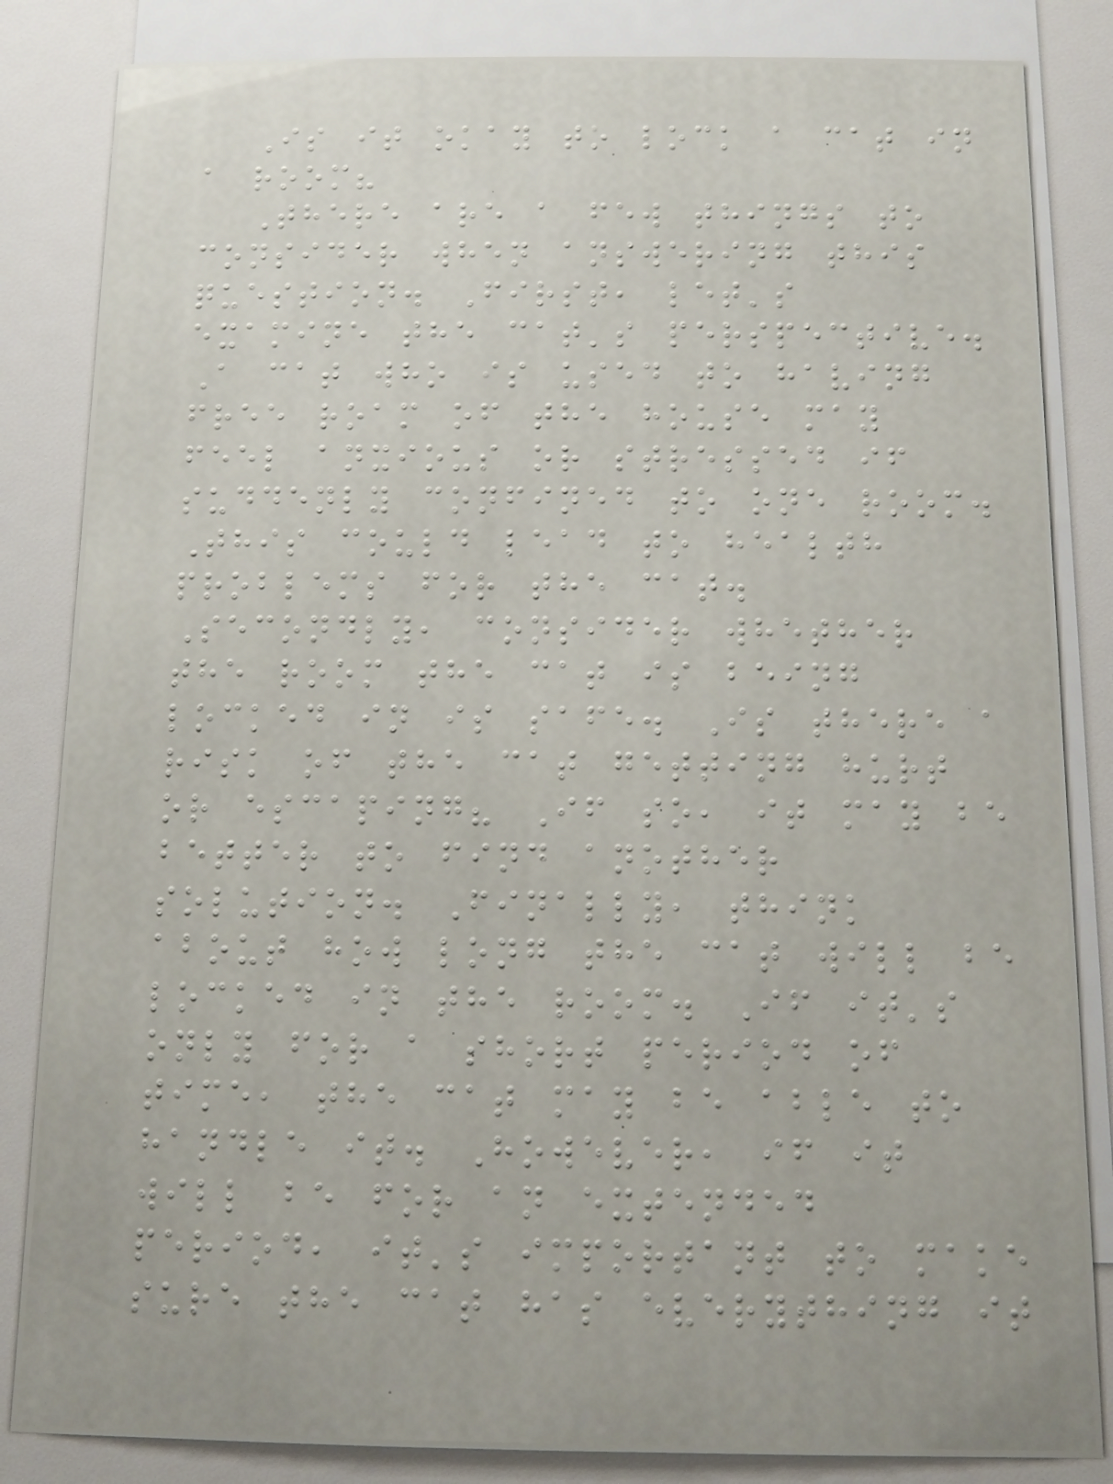Is it okay to lock a cat in
a room?
There are a few things to
consider when answering this
question. First, let's
examine the cat's perspective.
A cat who is used to having
free roam of the house may
feel anxious or stressed if
suddenly confined to one room.
This could lead to health
problems for the cat.
Secondly, consider whether
the room the cat is being
locked in is safe. Is there a
risk of the cat getting hurt
or escaping? If so, it may be
better to find another
solution. Finally, think
about how long the cat will be
locked in the room. If it's
only for a short period of
time, the cat may be able to
handle it. However, if it
will be for an extended
period, it's important to make
sure the cat has everything it
